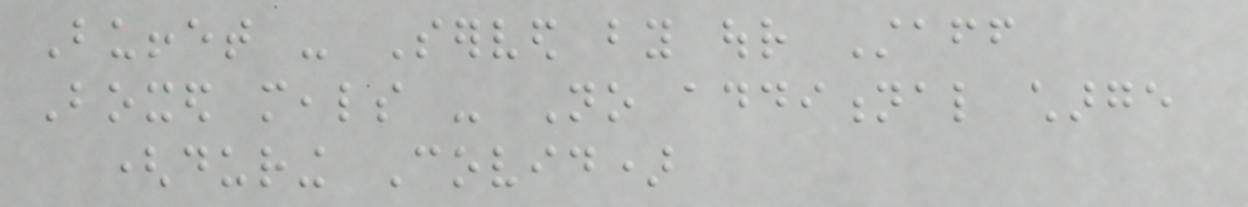Buffet - Served by our Staff
Boxed meals - No additional charge
(during Covid)
